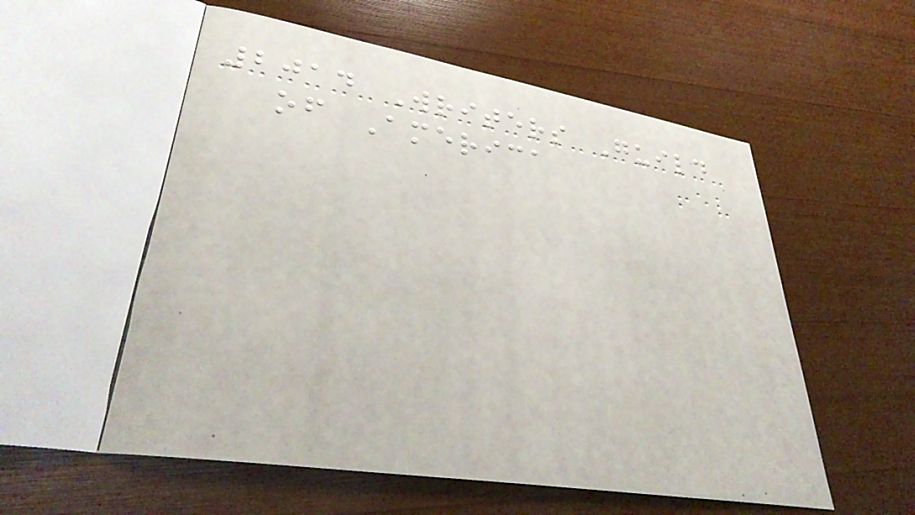2014 Writers Guild
of America
